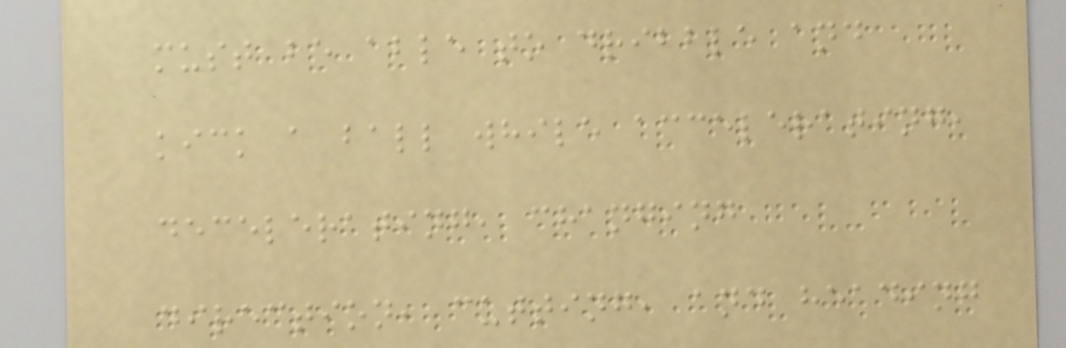must be able to dribble and
kick a ball while accelerating,
decelerating, changing
direction, cutting, and heading
